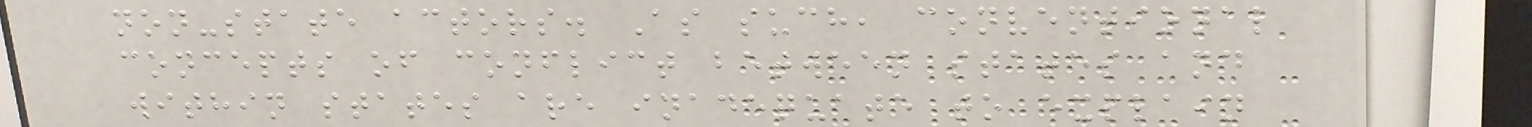non-state actors. As such, conventional
concepts of conflict between states and
within states are inadequate to explain
